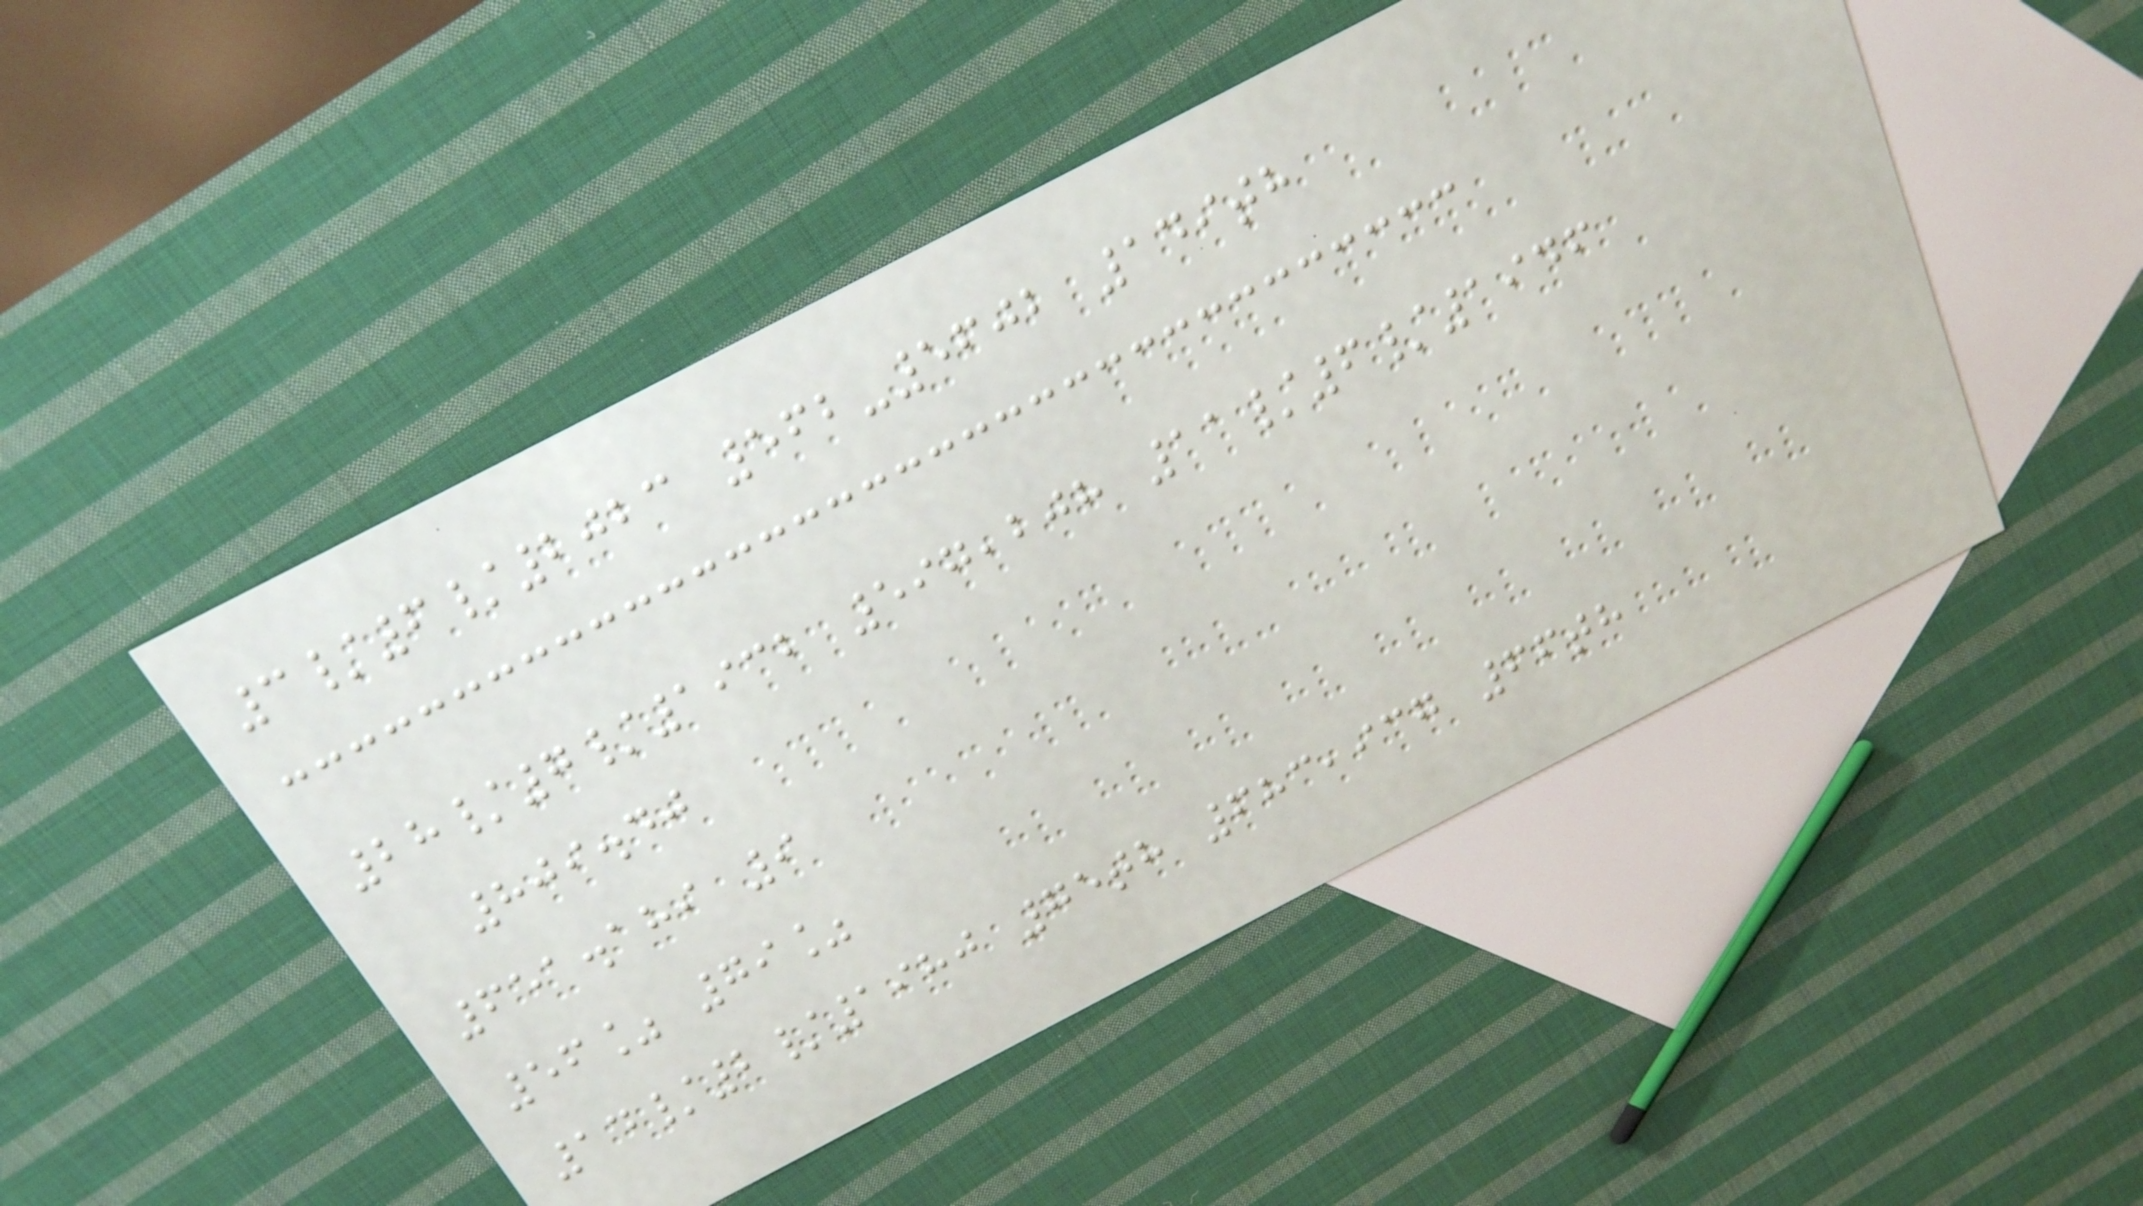3/6/2023 562-5602 149th
28/7/1932 597,208 11/6/1946
809.40
651.189 9
56% 79%
14/2/1980 75th 683,937 66th
